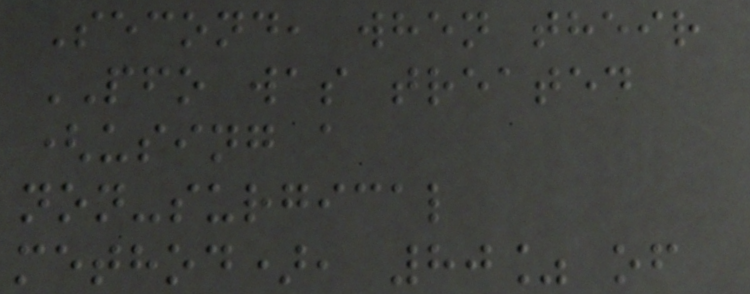Second, when their
PFO was treated
(using a
non-surgical
method), 80% of
